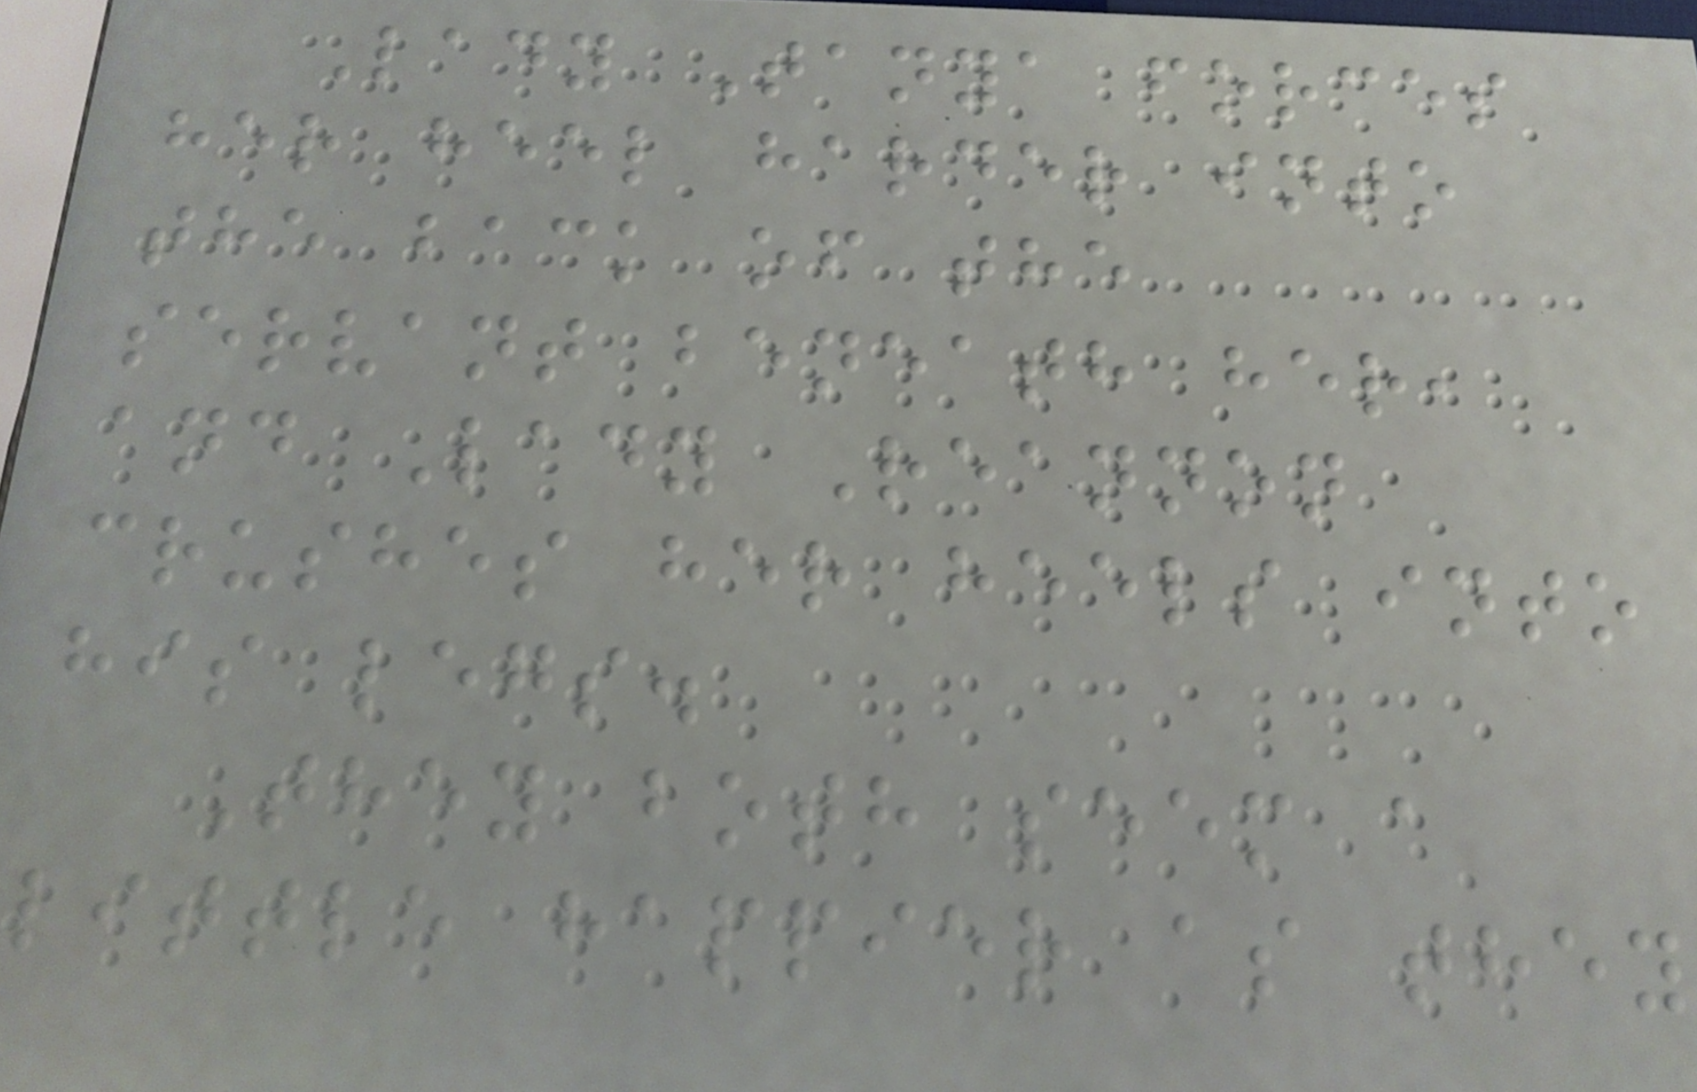Lady Tanya forces
her heel harder into
the back of the
servant beneath her,
and Lady Reannon
crushes her heels into
his legs.
They both seem a
little happier as they
